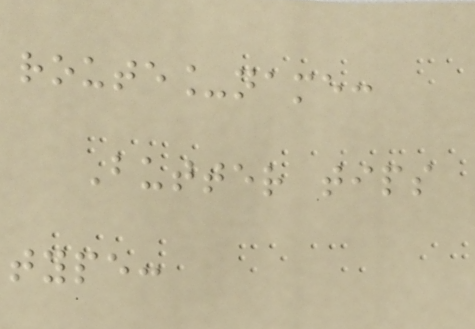route_name:
Butter tips
type:
